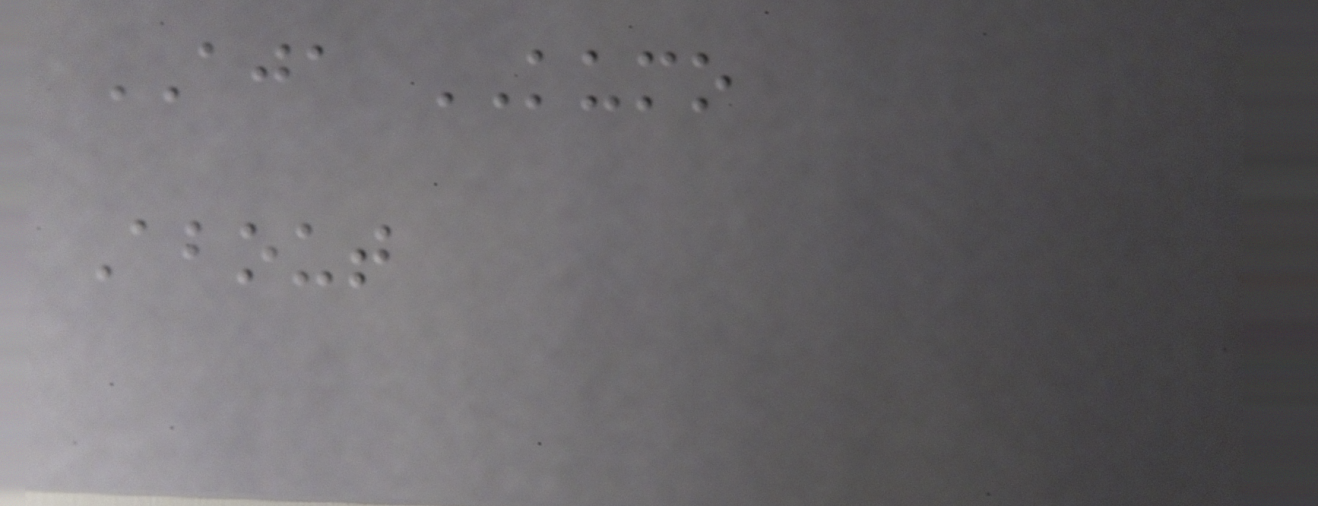AJA KUMO
About
